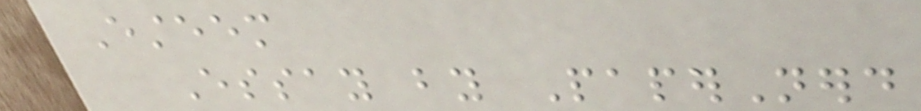Esteem
Essay by PaperNerd
